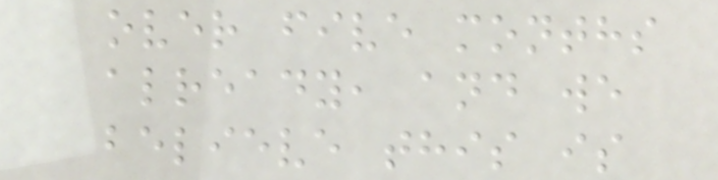over five months
already, and we
believe this is
